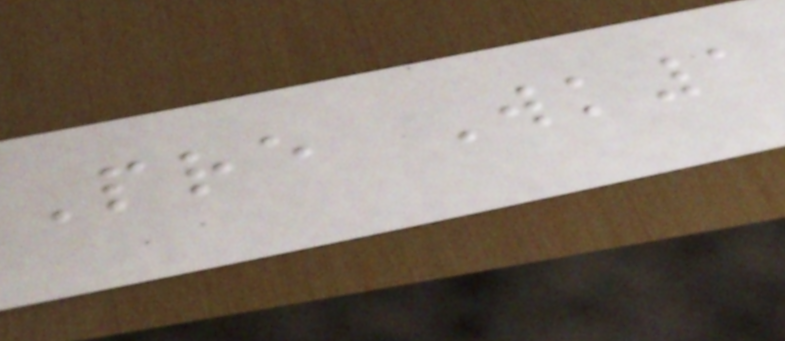Pre Wk1
